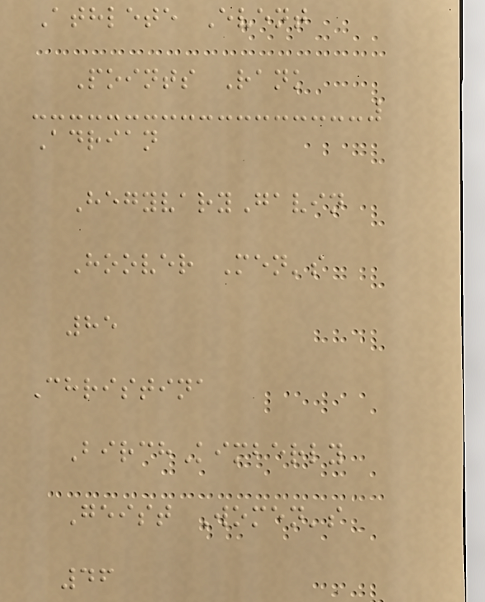Athlete Event
Points Rank
Adrian
HegyvaryGavin
Hoover Men's
85
Christina
BirchKimberly
Geist Women's
46
